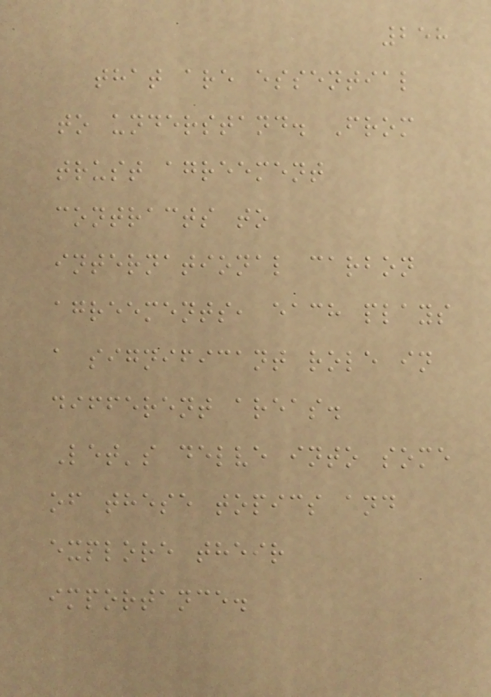258
that are essential
to understand. From
trust agreement
contracts to
international carbon
agreements, each plays
a significant role in
different areas.
Let's delve into some
of these topics and
explore their
importance.
